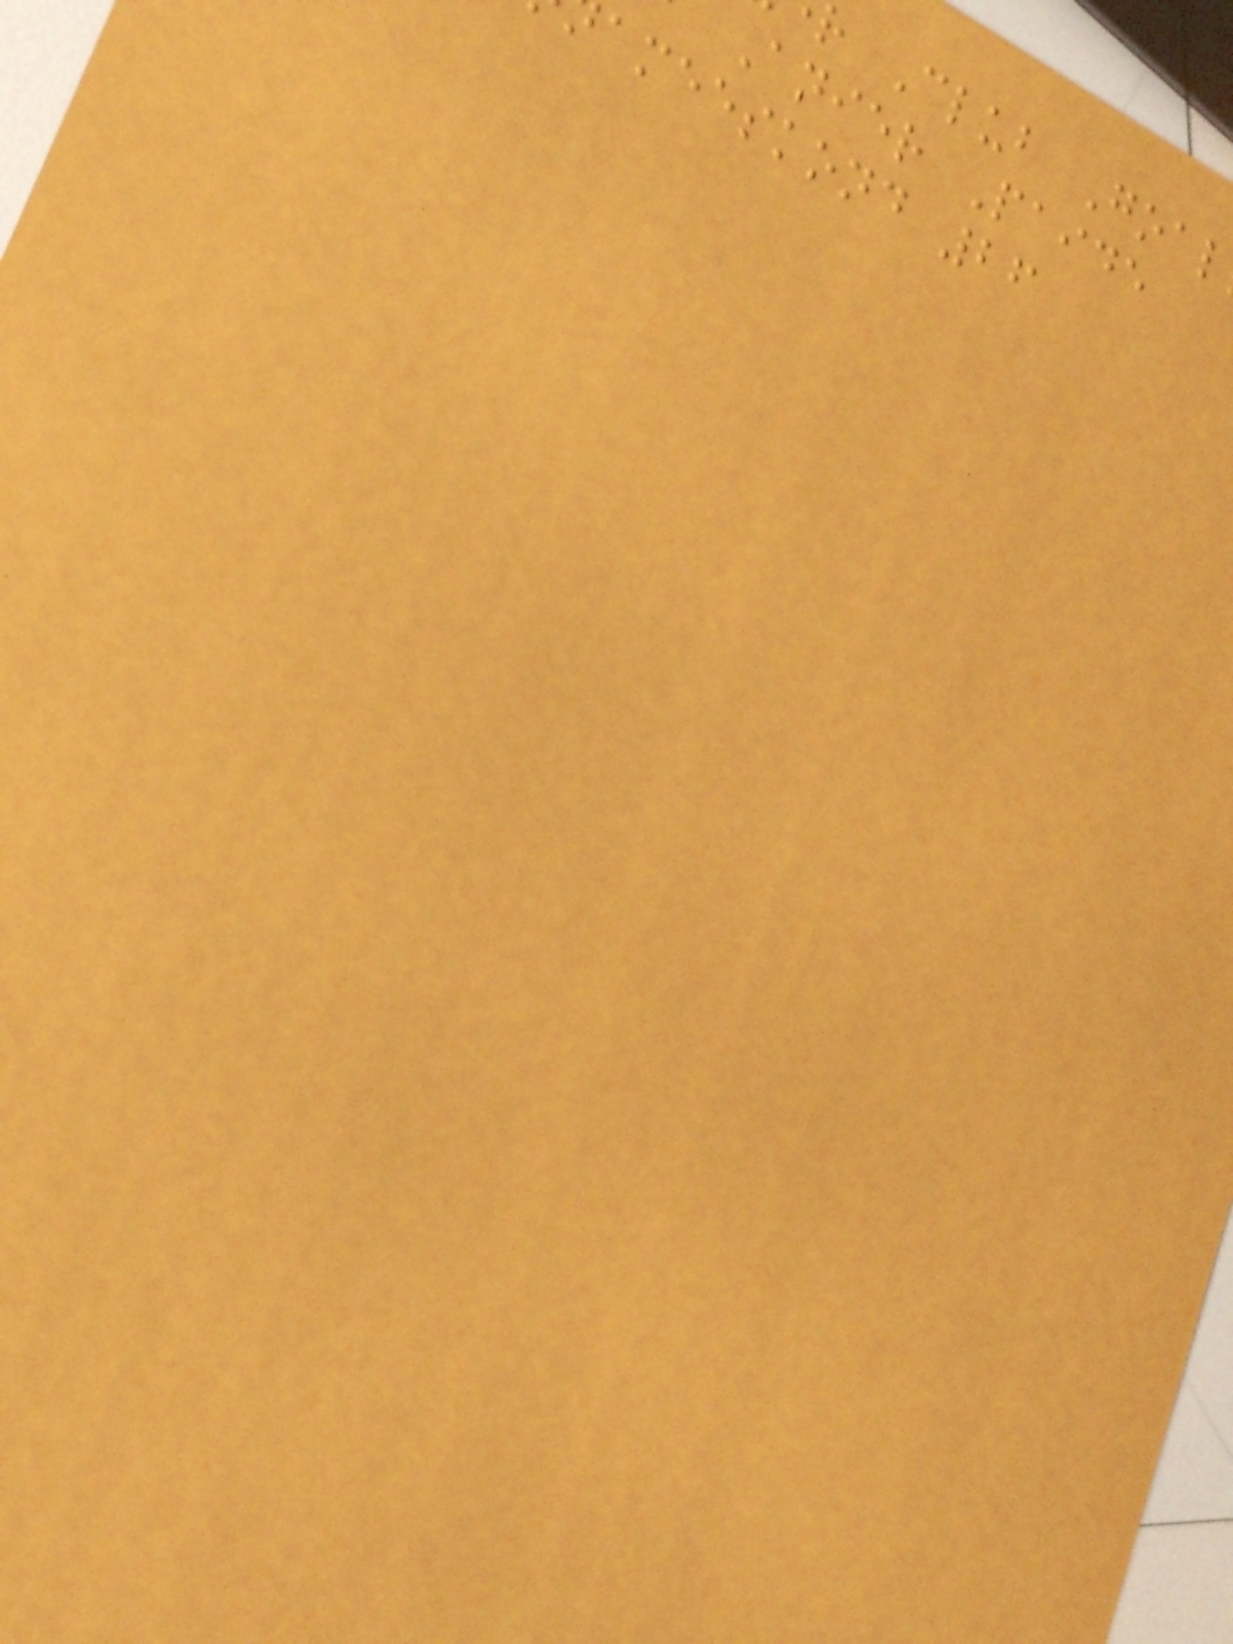r Club Goal
Anier Paide
ameeskond 26
